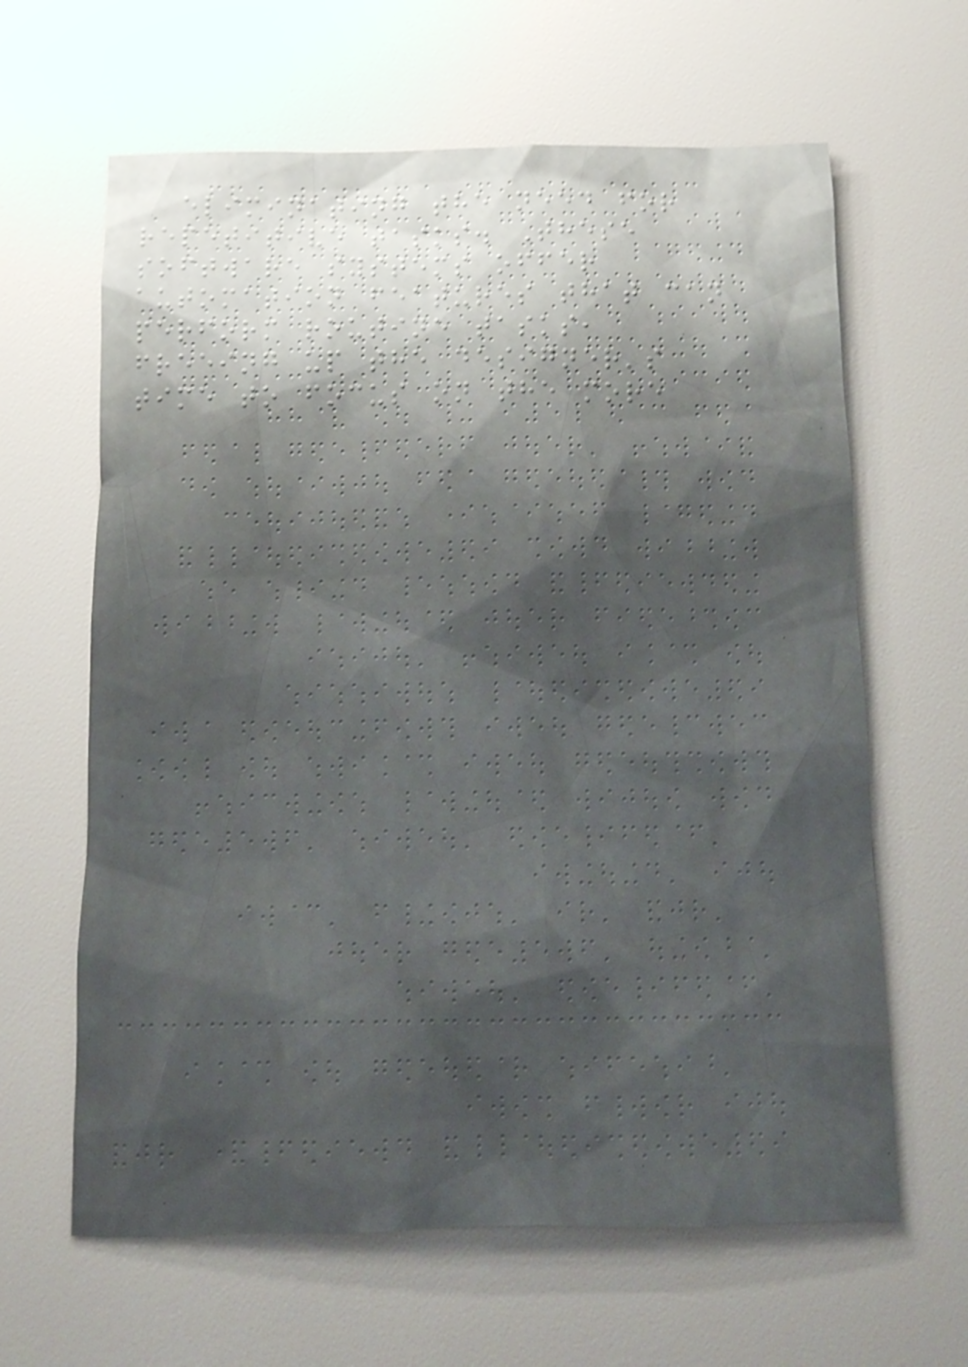eliminating the need for
repetitive tasks. These
software systems offer
automation features that can
perform routine tasks,
freeing up the designer's
time to focus on the more
